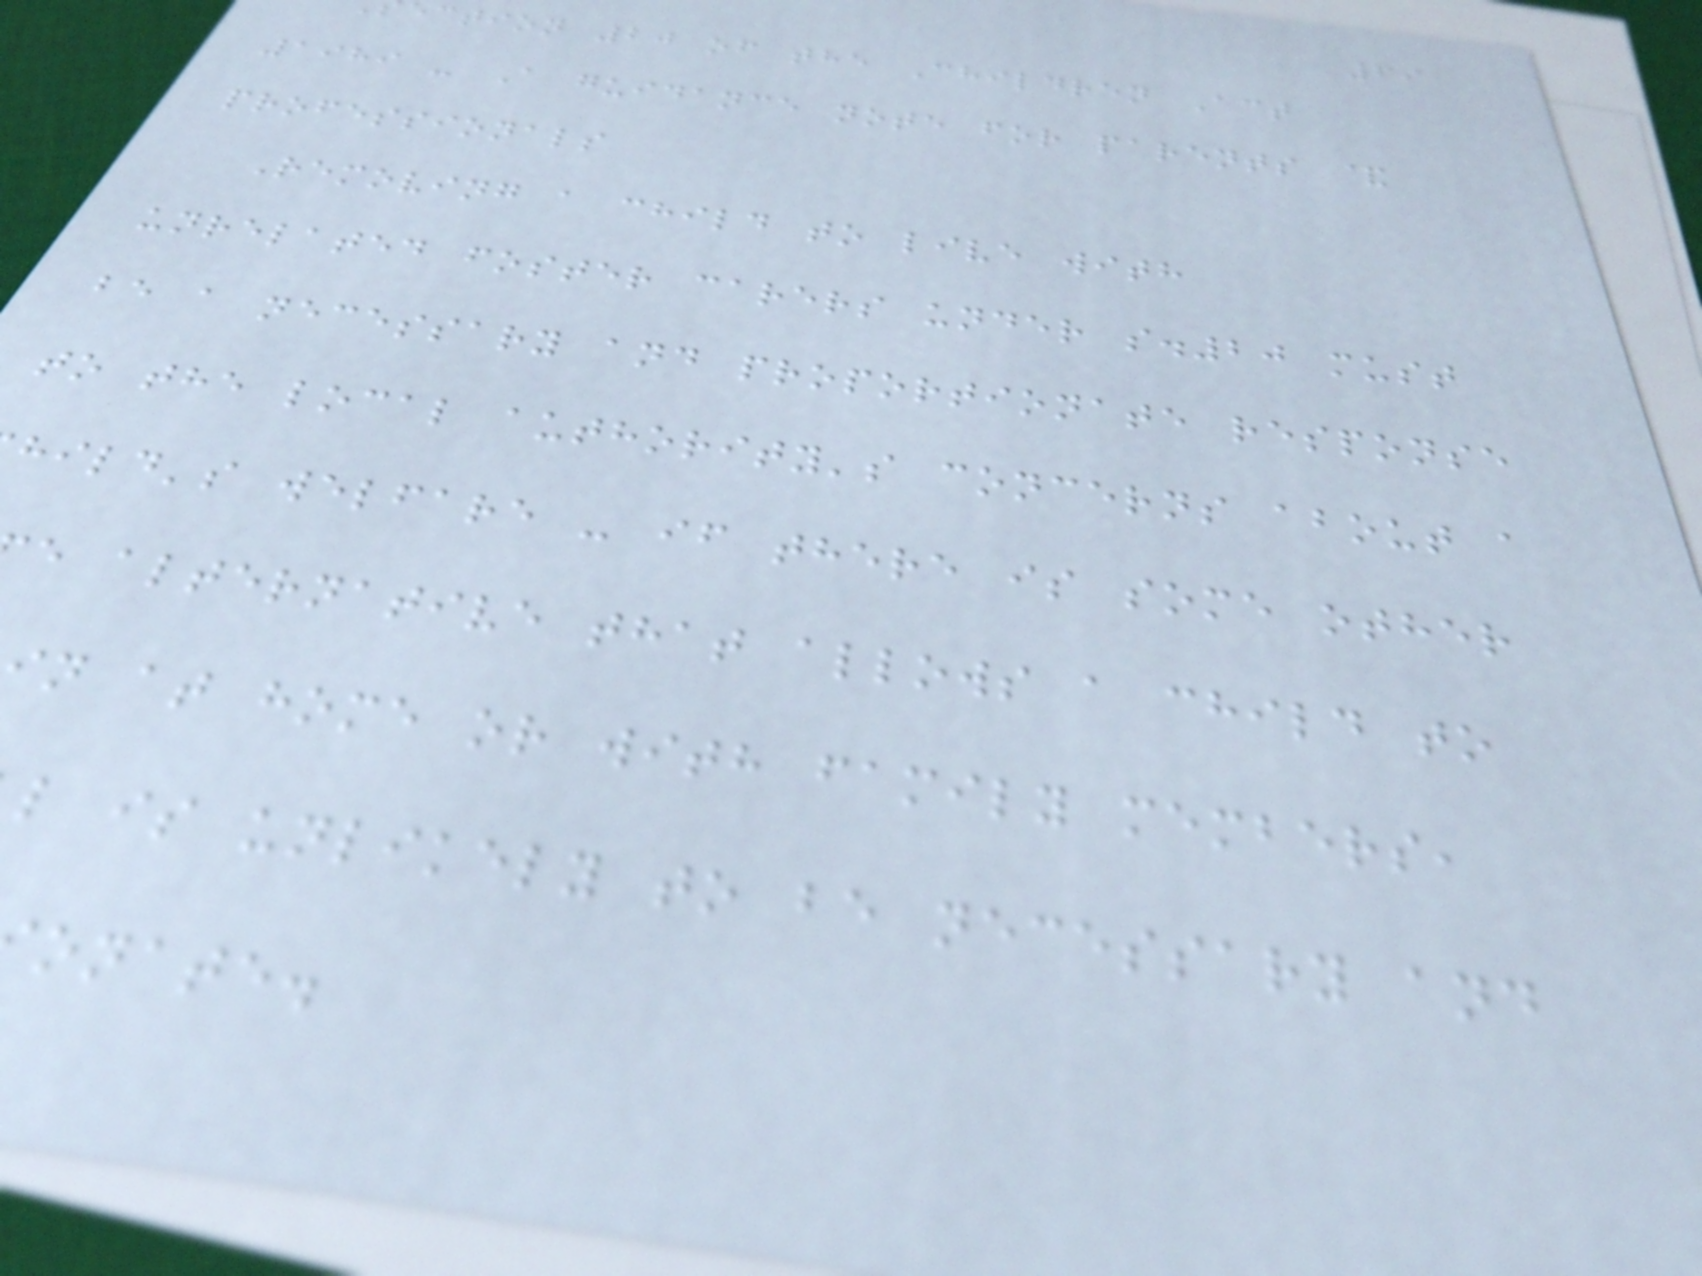69
ection 20 of the Children Act
1989 - A guidance note for parents &
professionals
Removing a child to live with
unrelated foster carers under s.20 must
be a necessary and proportionate response
to the local authority's concerns about a
hild's welfare - if there is some other
e alternative that allows a child to
in at home or with family members,
l is unlikely to be necessary and
onate.
